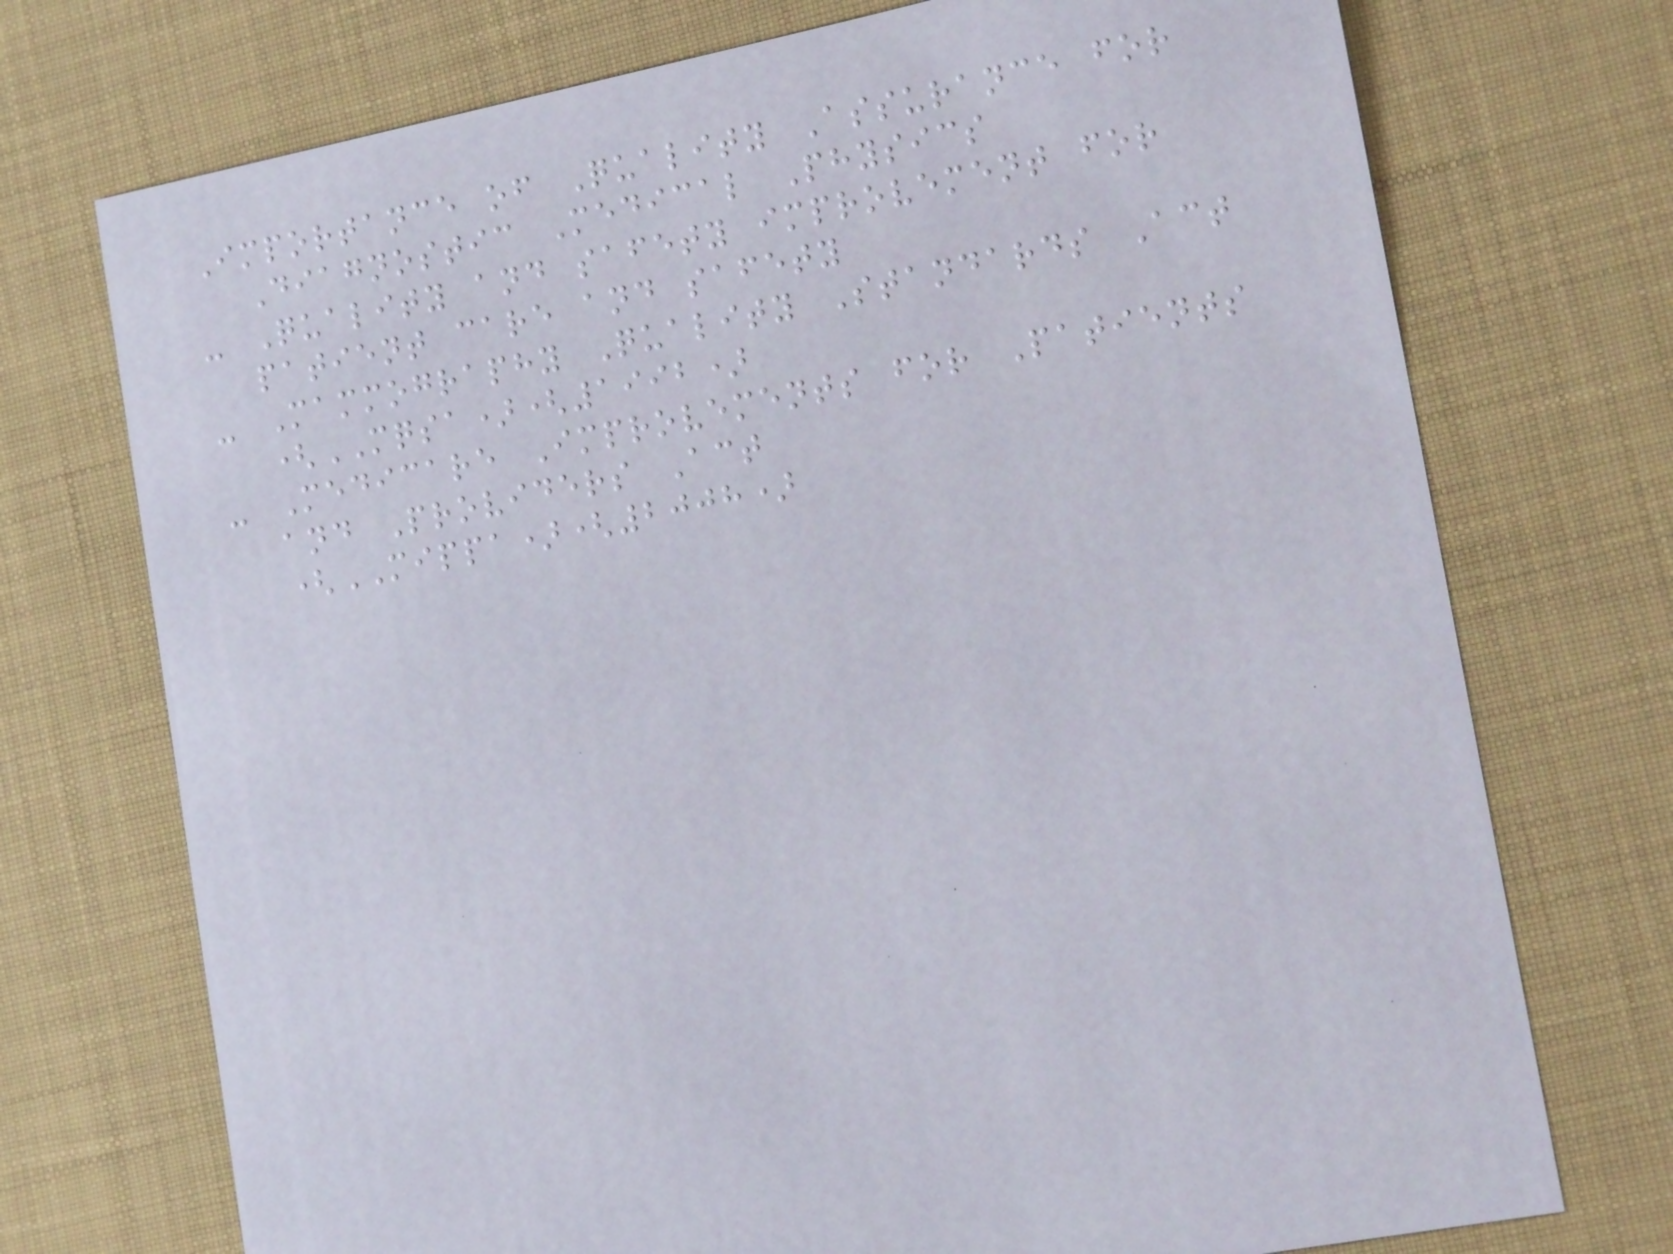Importance of Quality Assurance for
Diagnostic Medical Physics
- Quality and safety improvement for
patient care and safety
- Mammography Quality Standards Act
(MQSA)(1992)
- Medicare Improvements for Patients
and Providers Act
(MIPPA)(2008)
